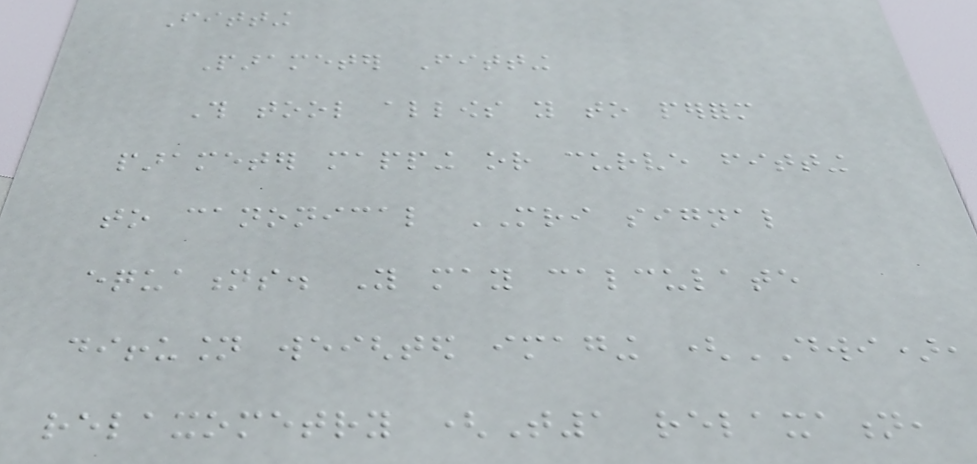Fitting
Parameter Fitting
This tool allows you to perform
parameter mapping or curve fitting
to canonical MRI signal
equations. You may calculate
diffusion weighted imaging (DWI),
relaxometry (T1 relaxation,
